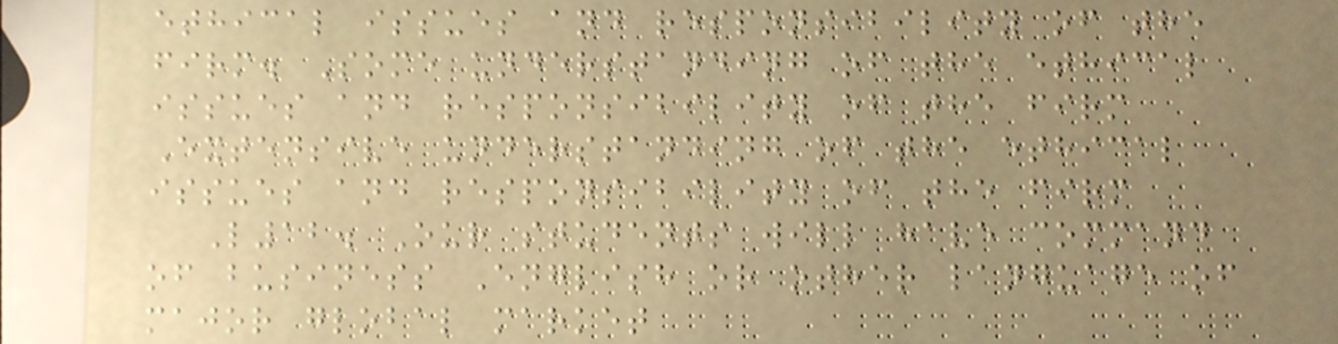ethical issues and responsibility of the
firm. Some understanding of the ethical
issues and responsibility of the firm
Extensive understanding of the ethical
issues and responsibility of the firm
L12. Our students will have command
of business English or other language of
major global market
